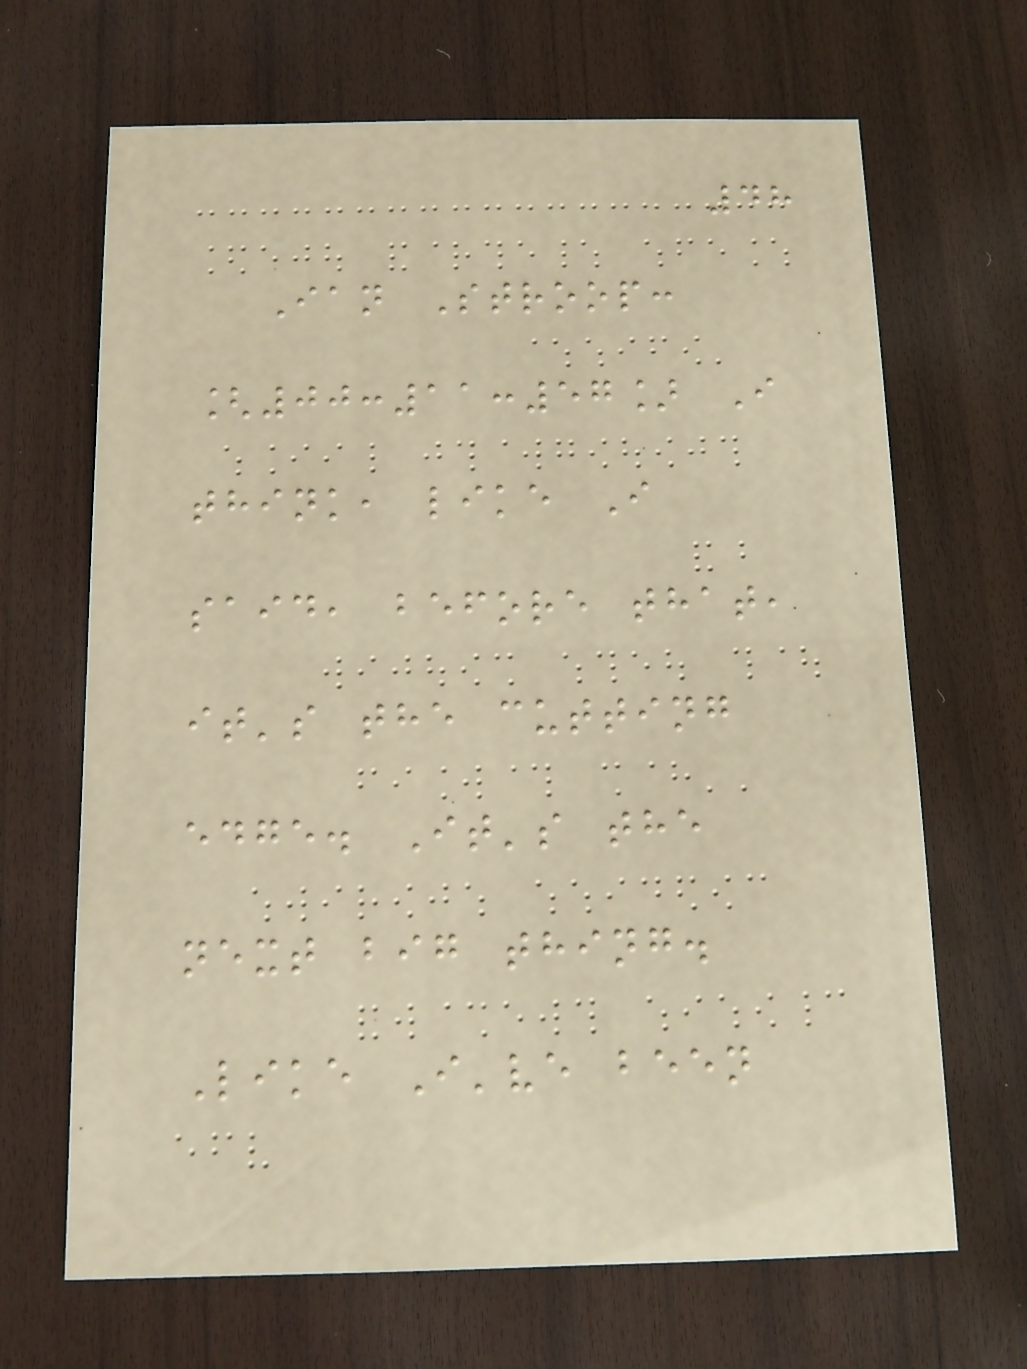48
Ian Stroop:
[00:11:57] I
think, like I
said, before that,
it's the cutting
edge. It's the
next big thing.
Like I've been
